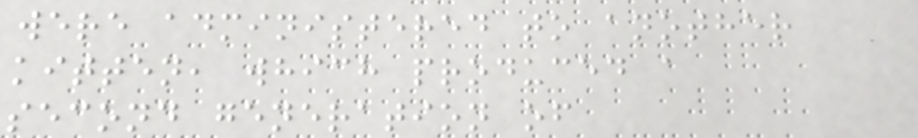were administered to another
kitten, which produced a
second generation of
